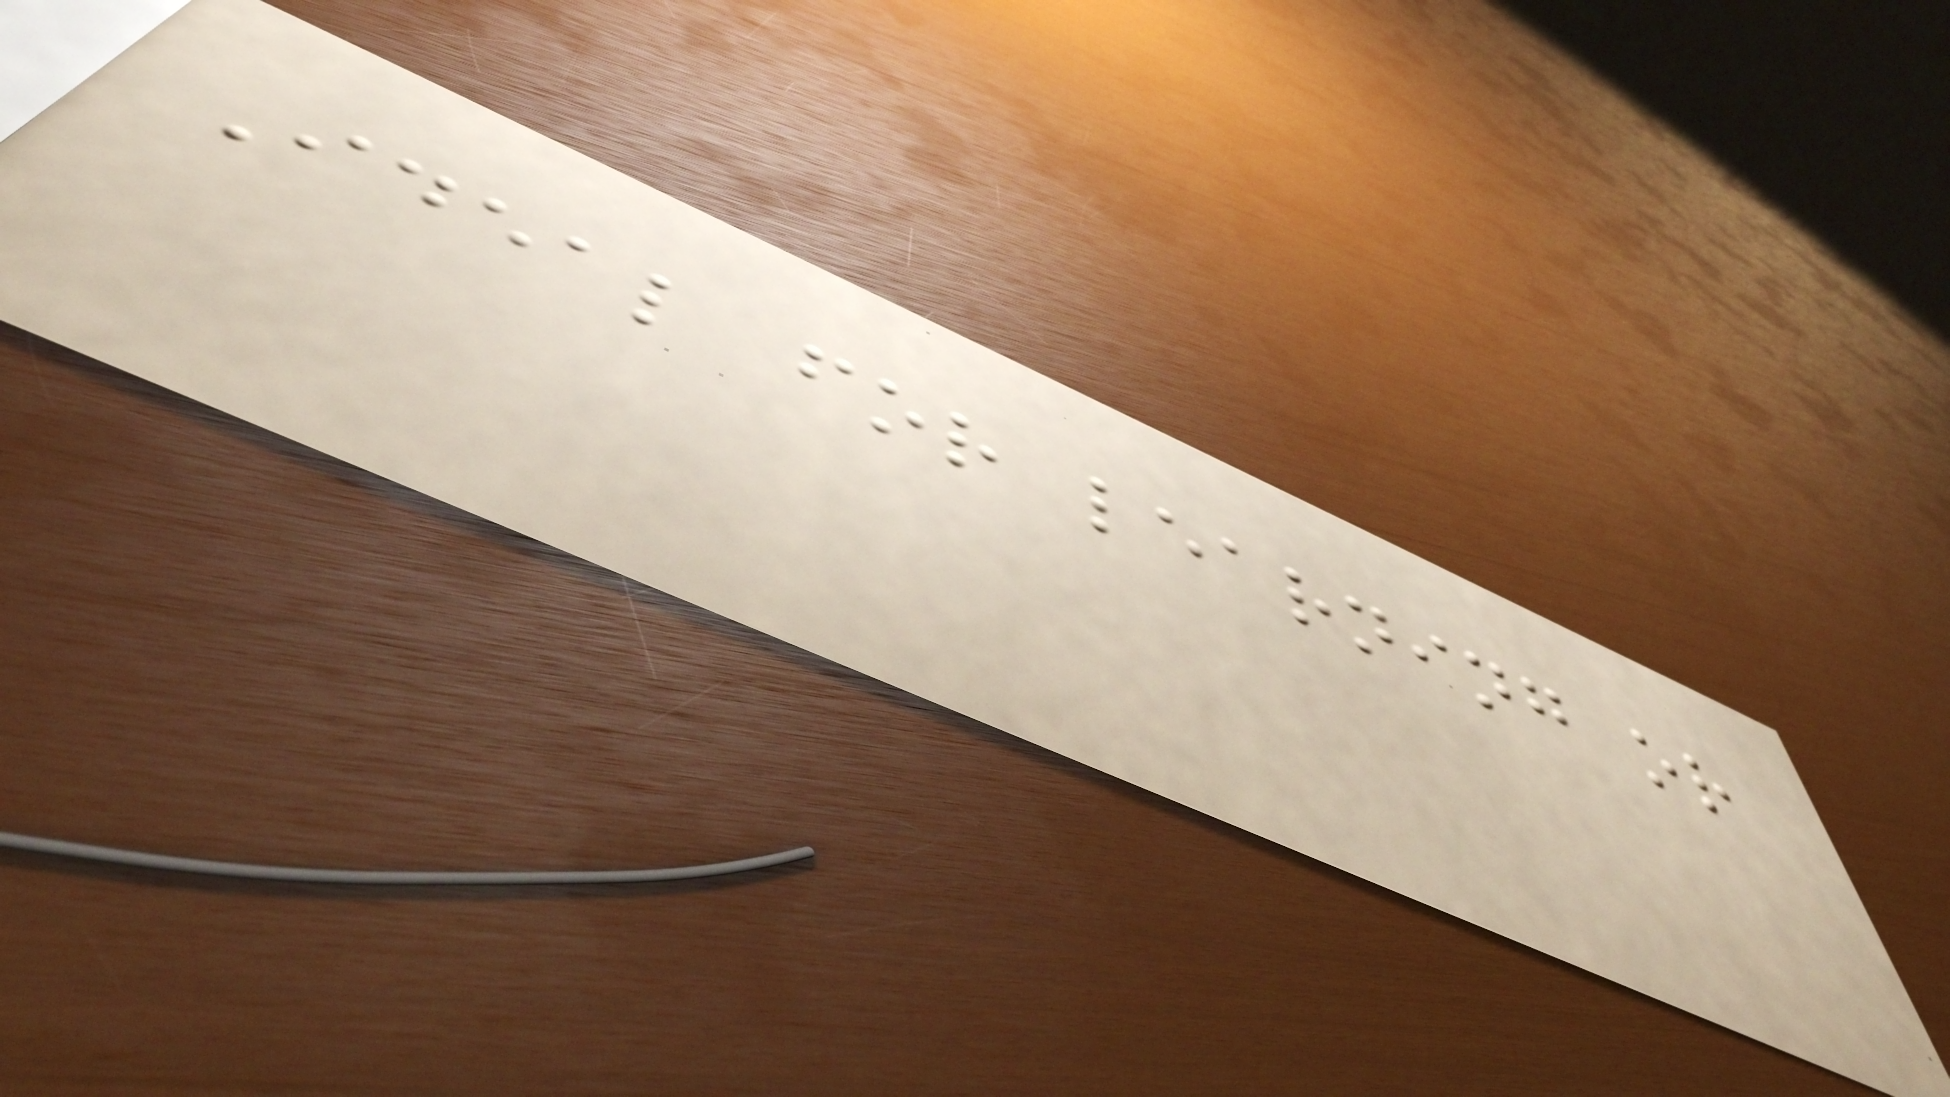Ideal for learning or
